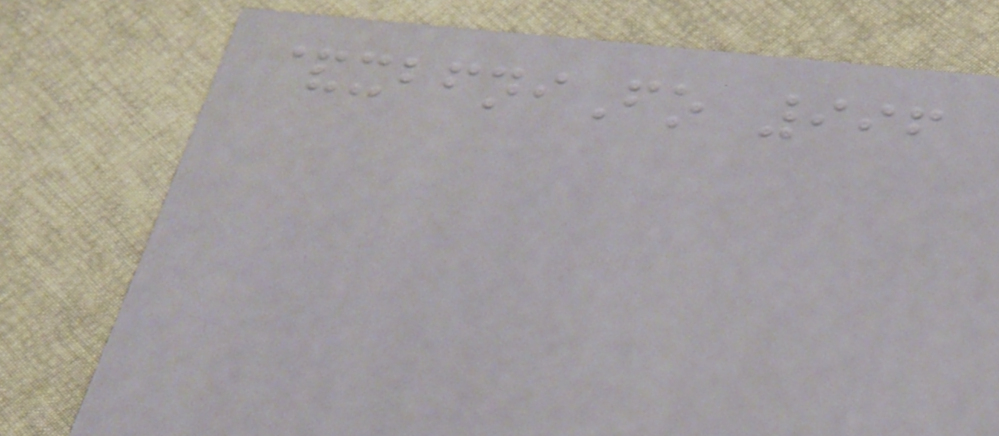&xbfniFo 996
